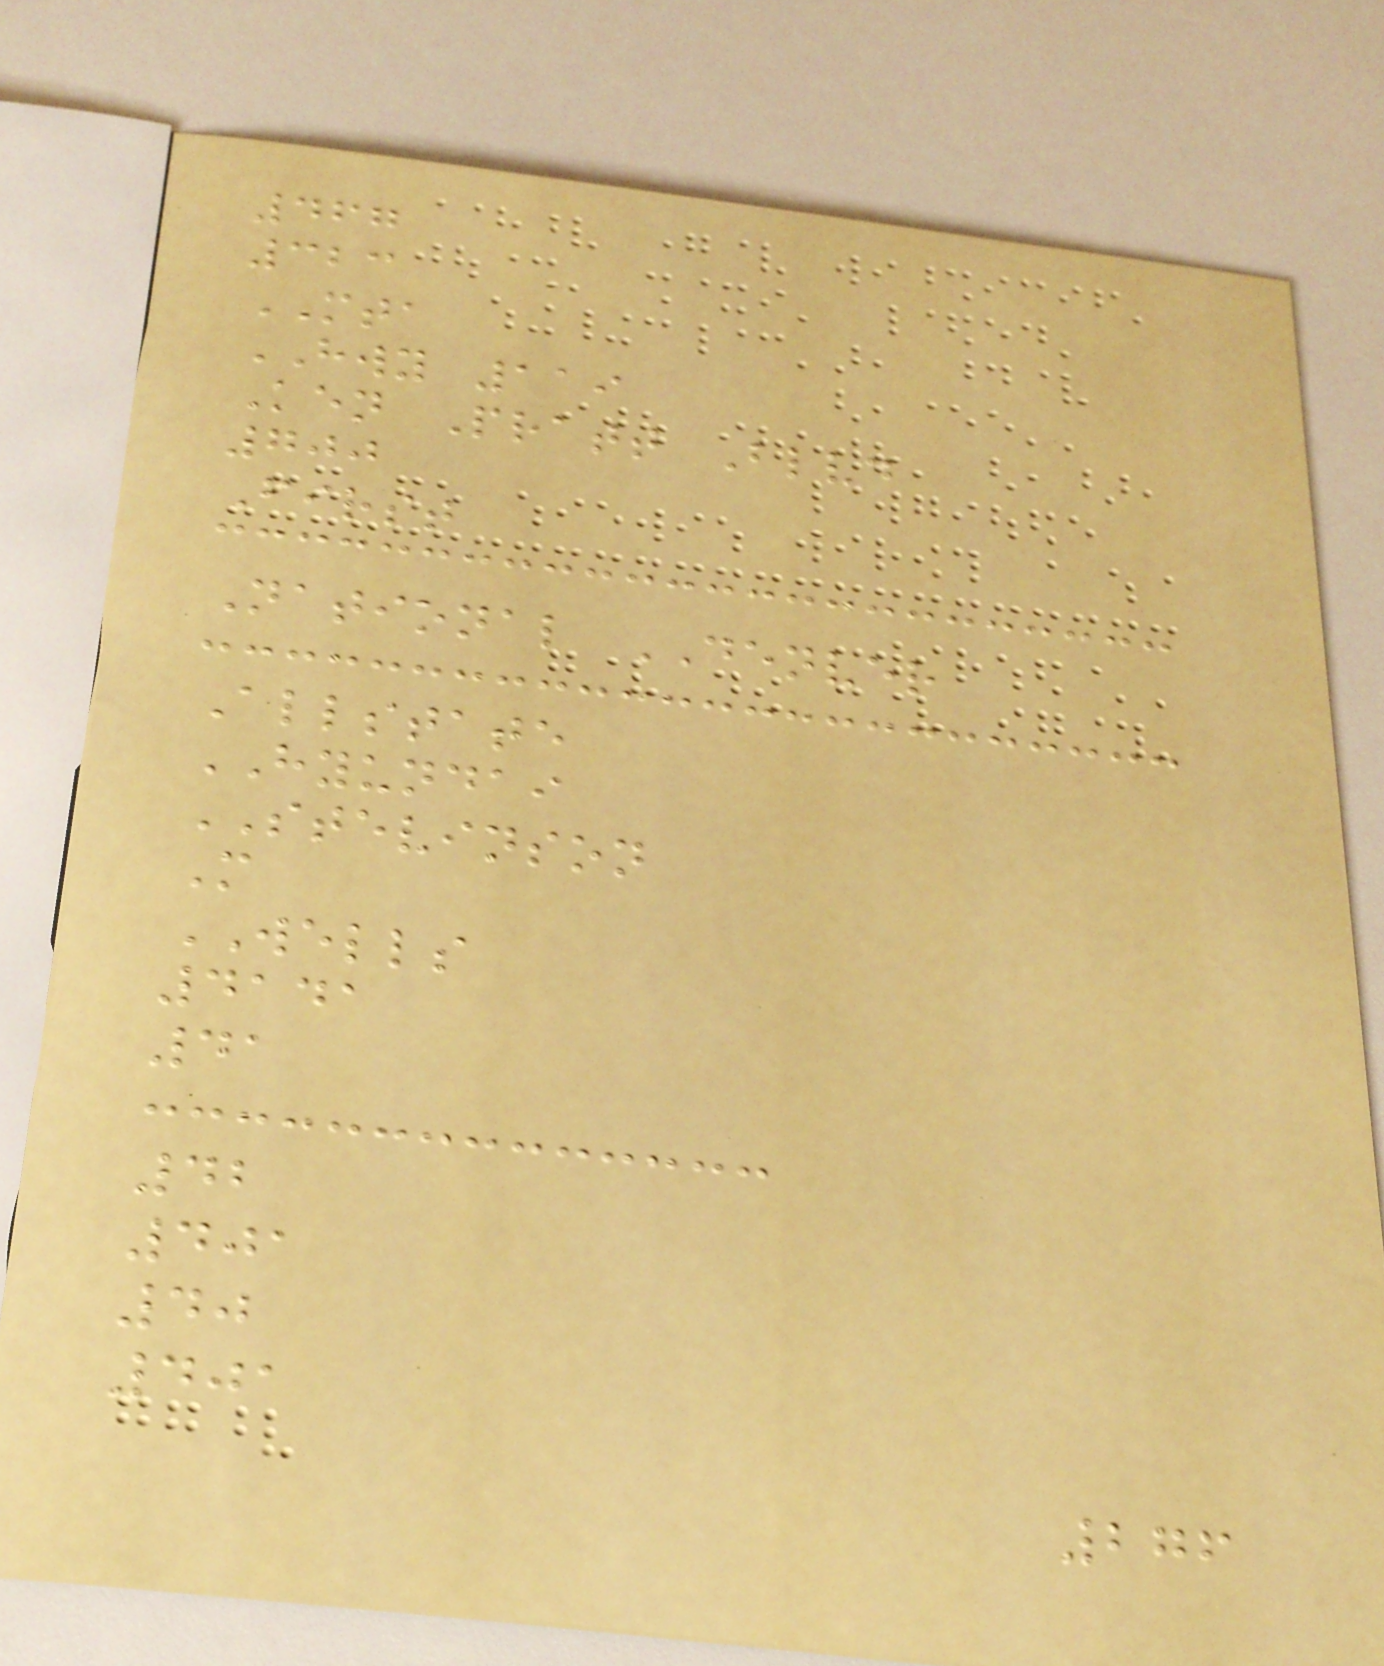467
323
MTA
HWY 119
Ken Pratt Blvd
700
First
National DENVER
Allstate
HYUNDAI
STEVINSON
M
WELLS
4141
41
42
401
40
401
276
